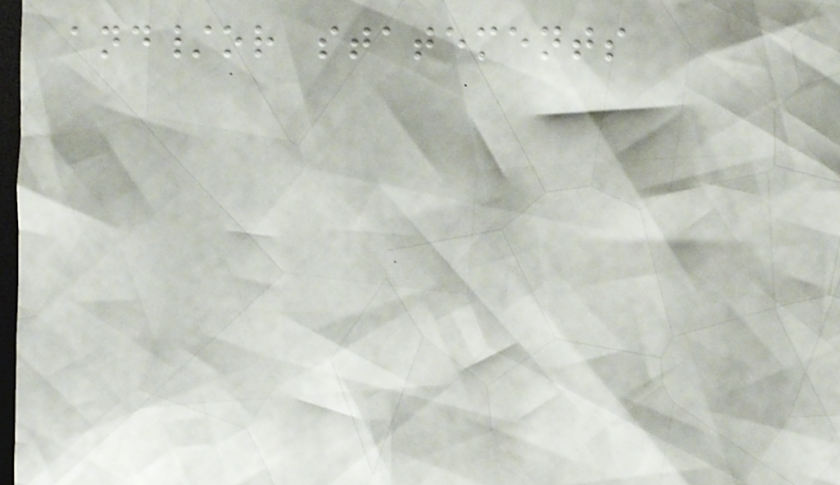and/or statements
